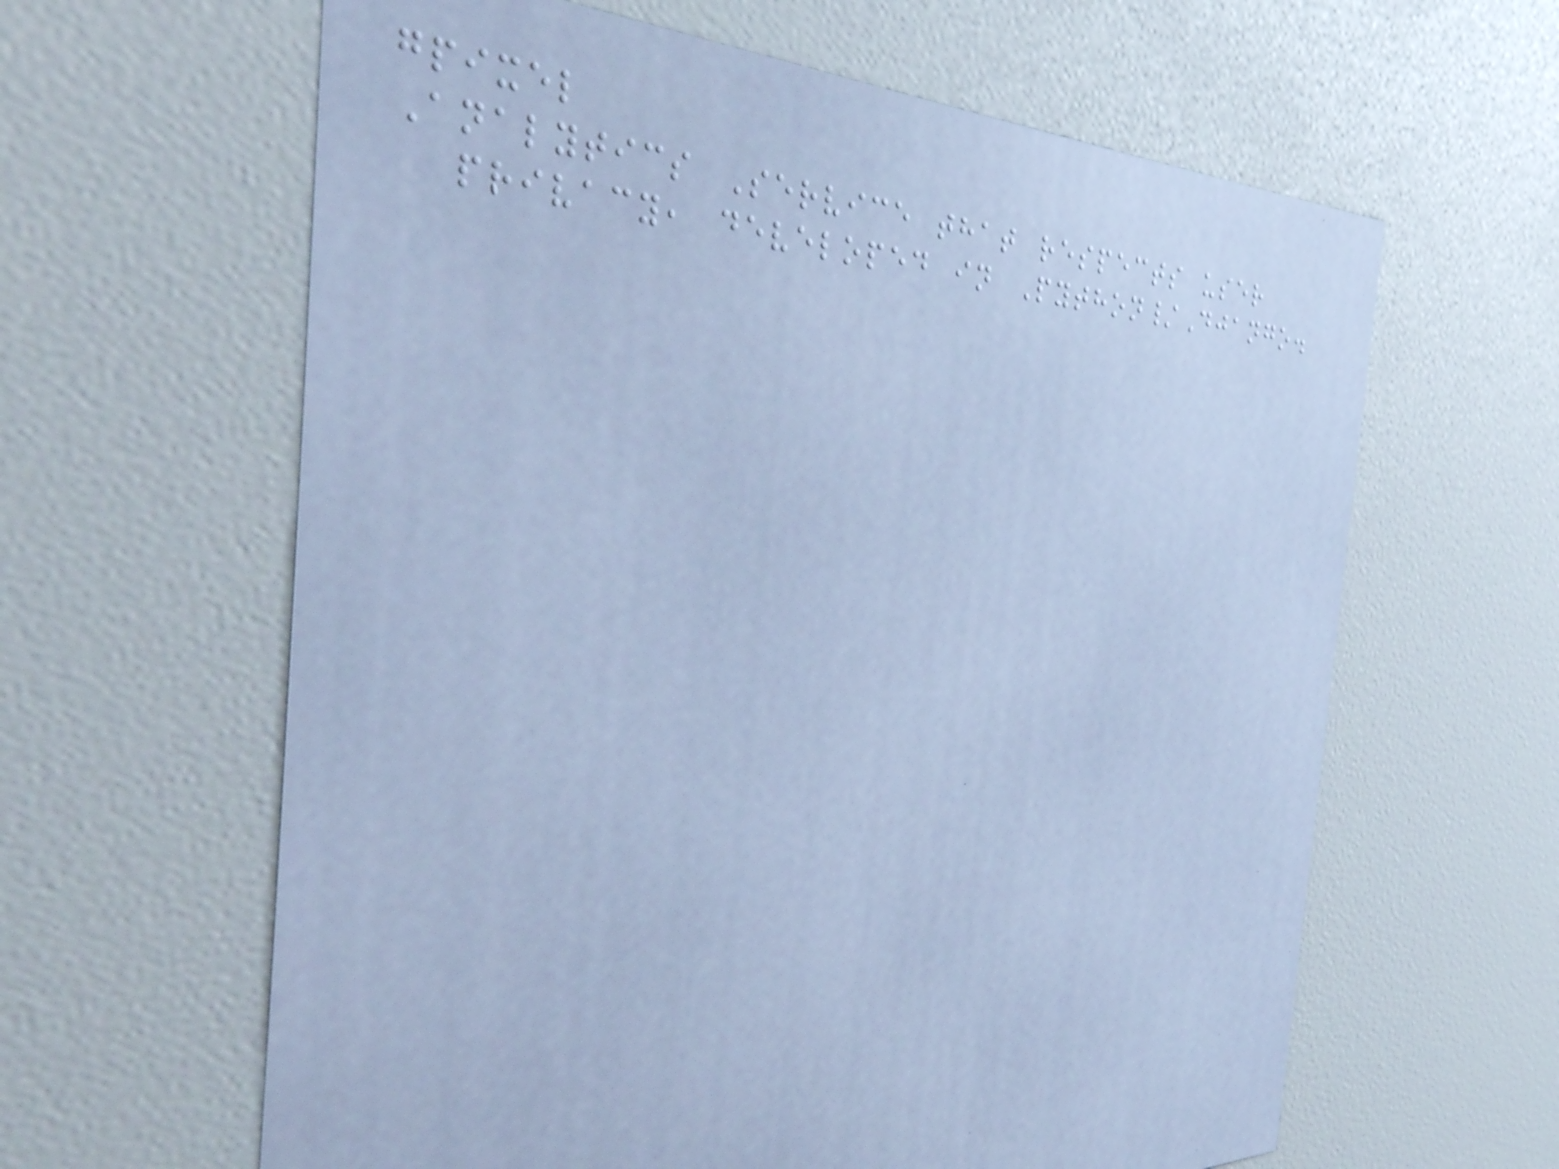gpixel
Analytics Service that respects user
privacy, developed in Python/Django.
